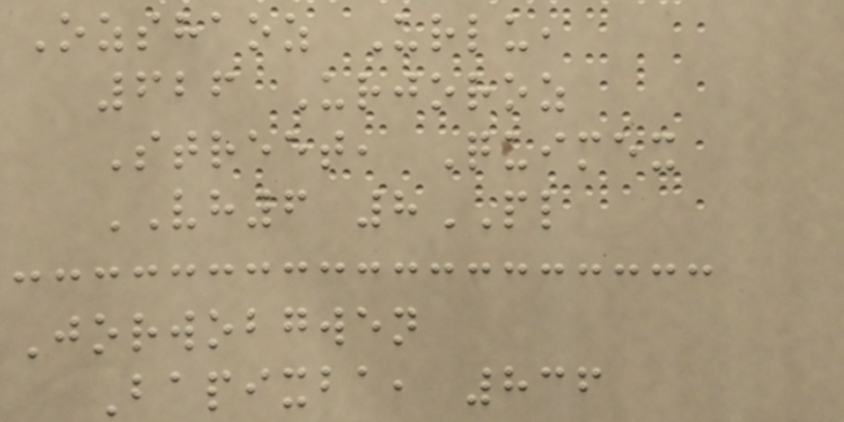Ozshaoz Urlu,
626 Urjoroz
Street, Quimex
VH6 8PL
Jorwobgwen
Bapixba, 836
